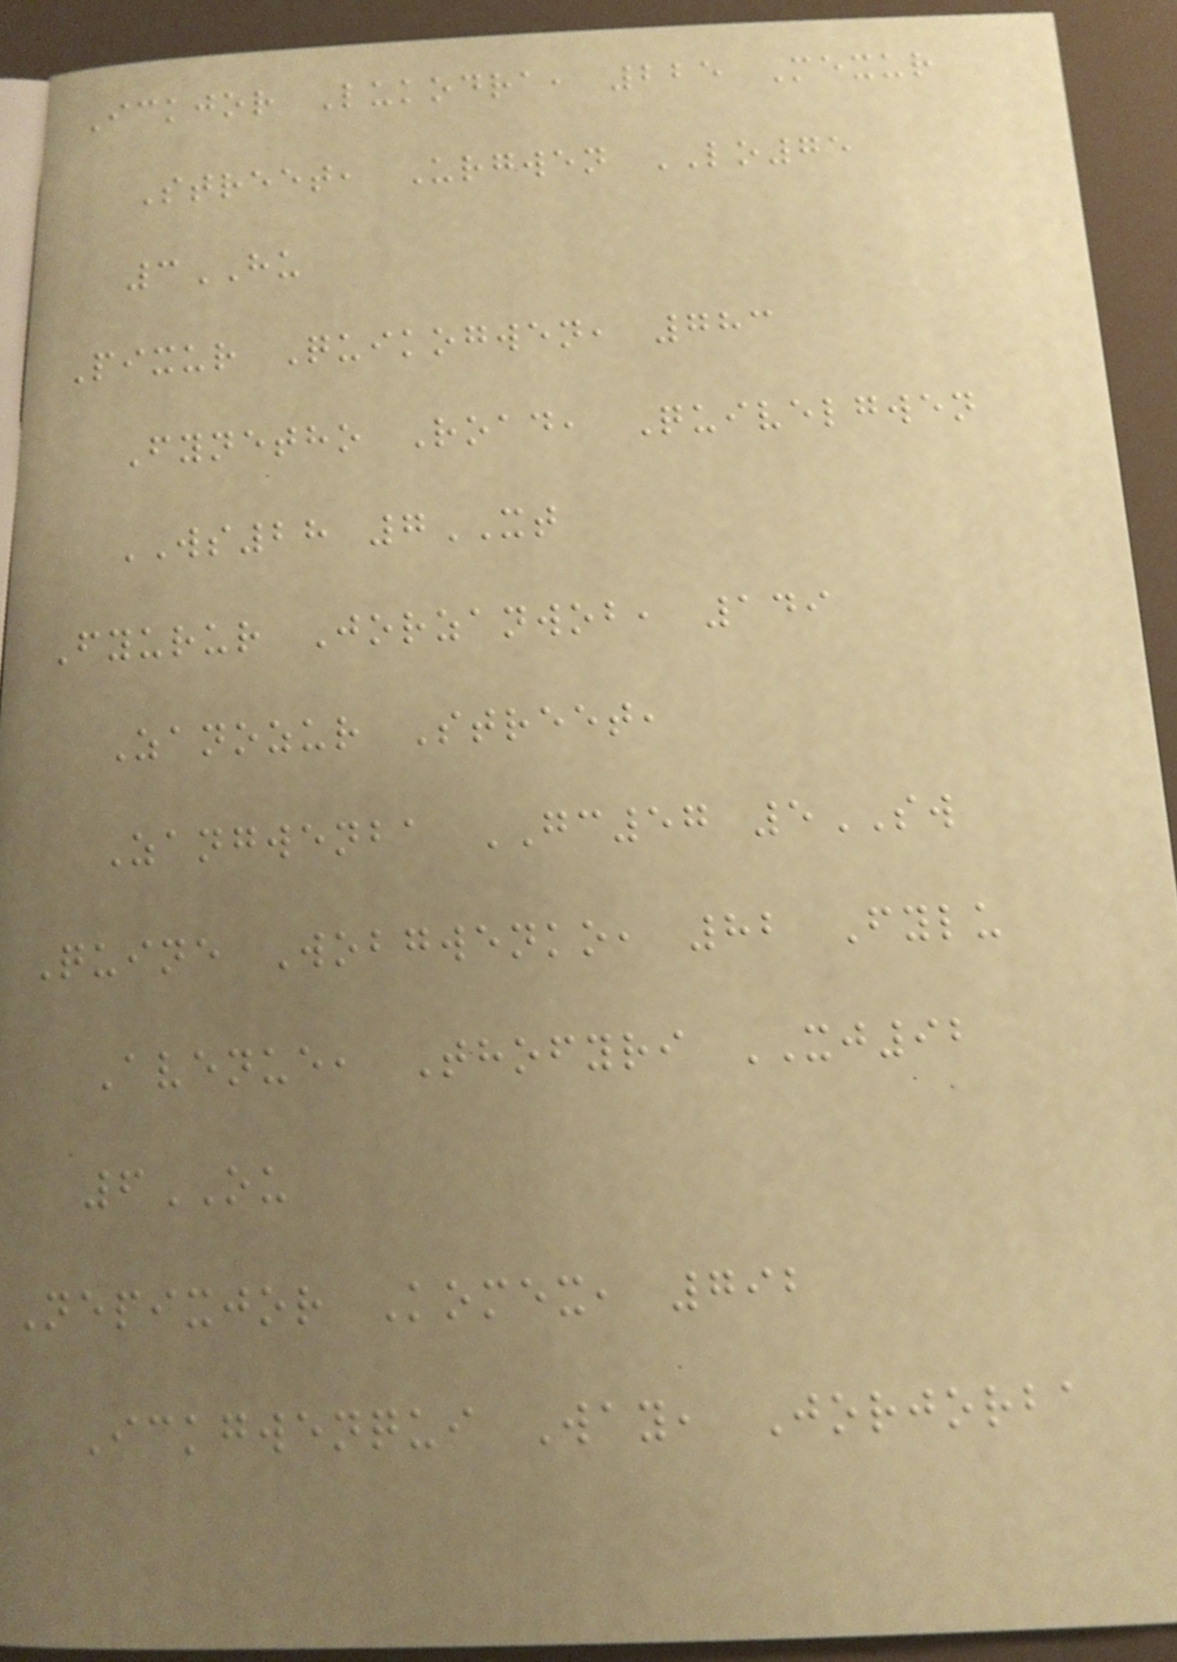Ickjor Lukodra, 225 Mexur
Street, Urgwen LO75
3HU
Pixur Quikogwen, 783
Fynetho Road, Quivelgwen
WS28 7XT
Fyurur Jorzanwob, 149
Zanozur Street,
Zangwenba GC57 5SW
Quine Wobgwenko, 82 Fylu
Avenue, Thofyri XJ92
6OU
Nepixjor Komex, 792
Ickgwenqui Way, Jorjorba
